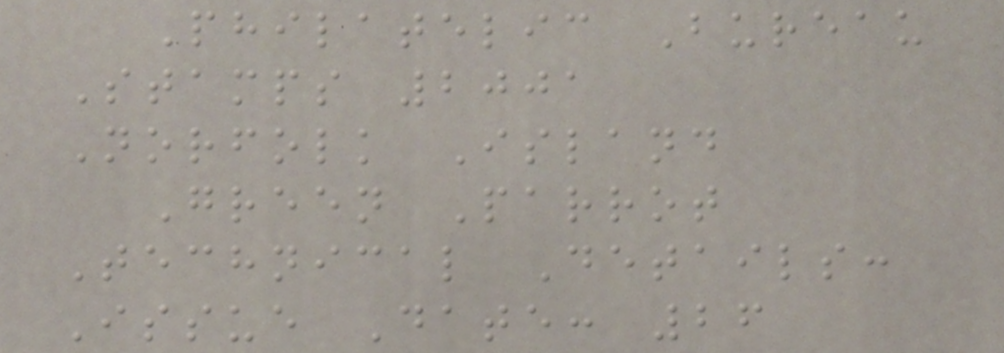Philatelic Bureau
Stamps 2001
Norfolk Island
Green Parrot
Technical Details:
Issue Date: 26
